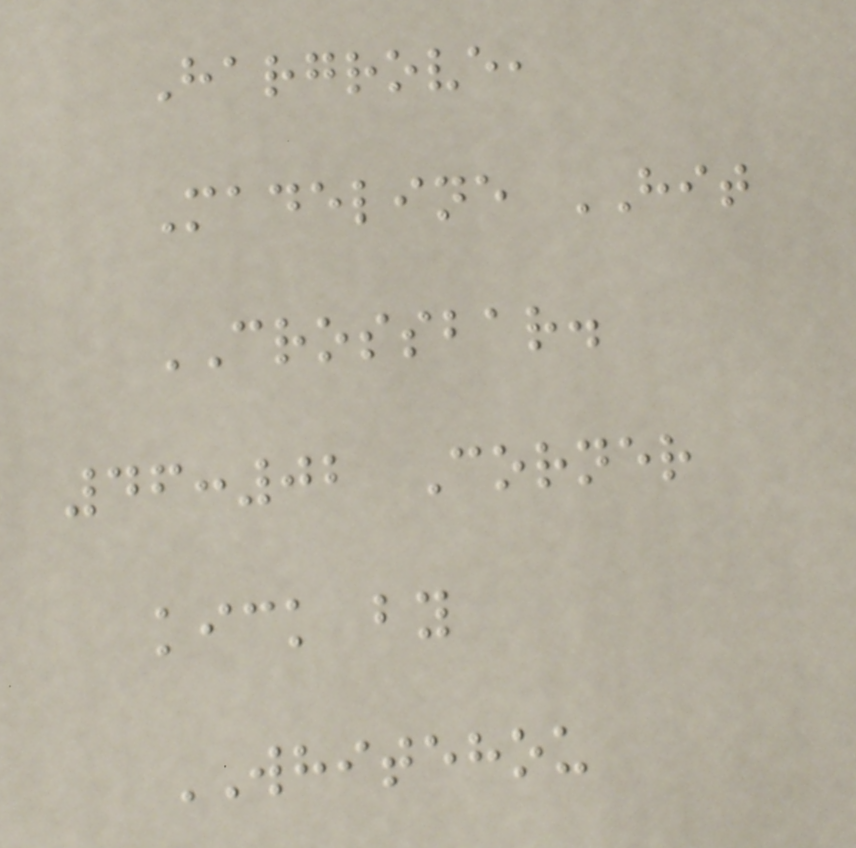Hargrove,
Madeline HIT
CROSSBAR.
46:02 Corner
kick by
WHITEHOU
